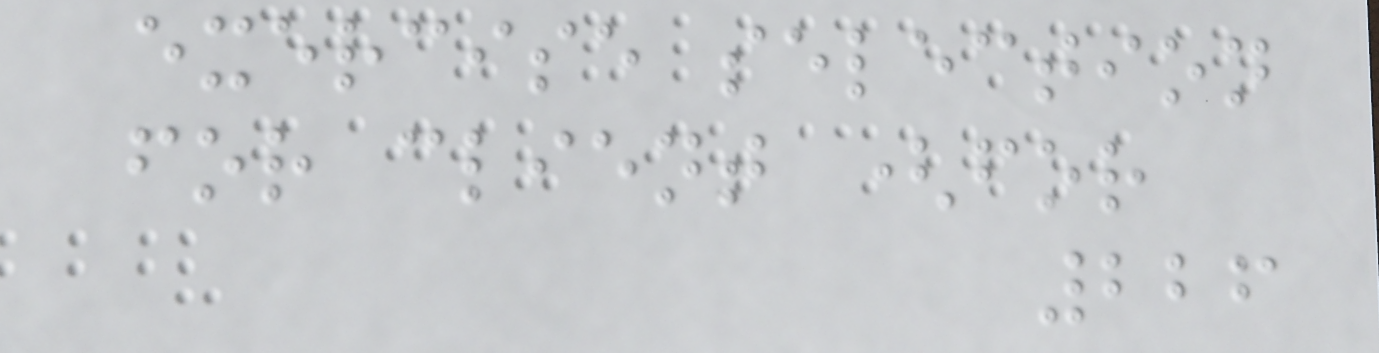exercise selection
for client (for
226
